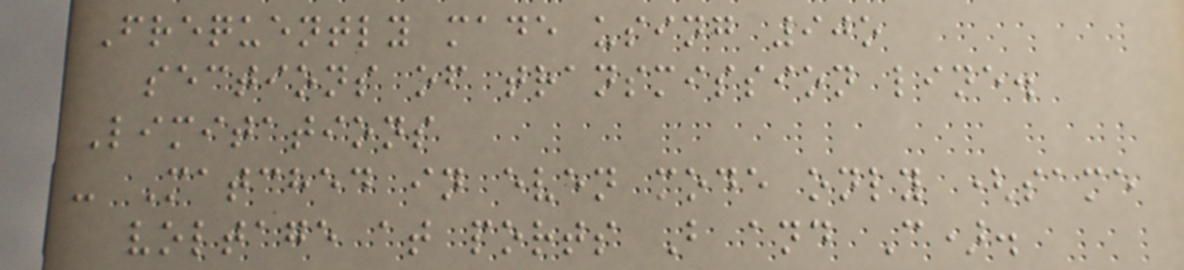Frequently made using 90o
sections of transmission line.
Limitations
- Matched in even mode only (same
voltage at ports B and C).
